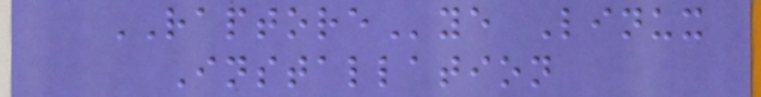RAPTOREye Linux
Installation
